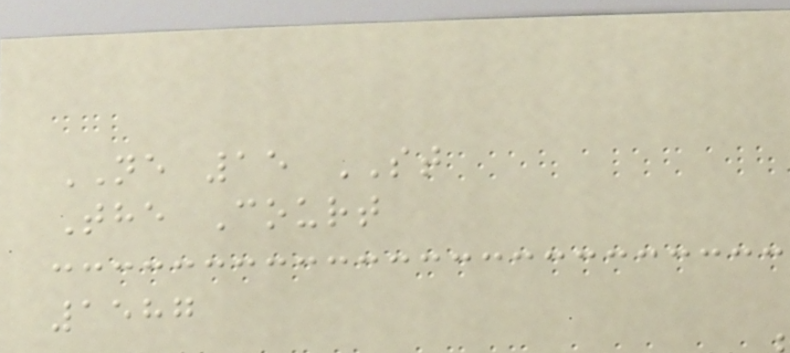NE 15 ST
The Court
1587
